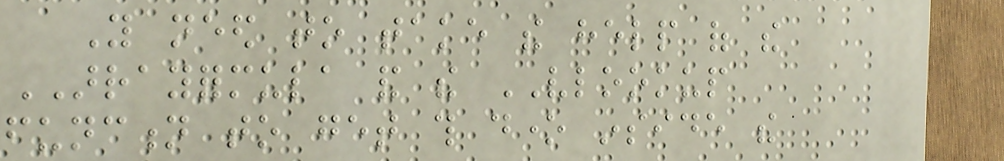You need to take the help of the
ARRAYFORMULA and the VLOOKUP
function to get this done inside the
